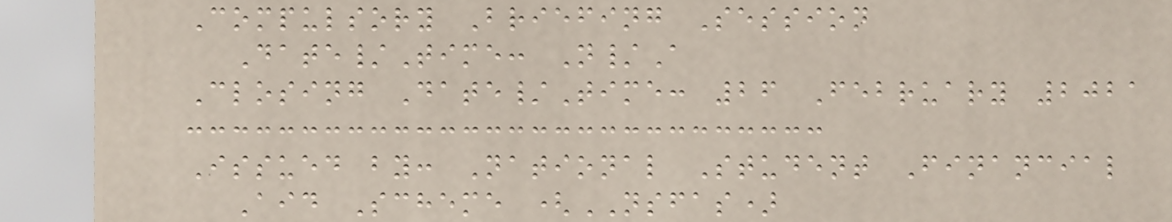Compulsory Briefing Session
Date/Time: N/A
Closing Date/Time: 26 February 2021
Issued by: National Student Financial
Aid Scheme (NSFAS)
